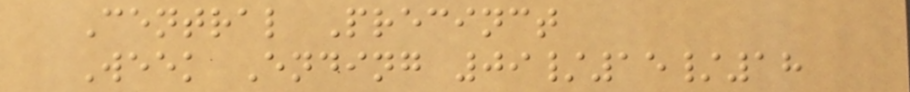Central Precinct
Week Ending 09/15/18
